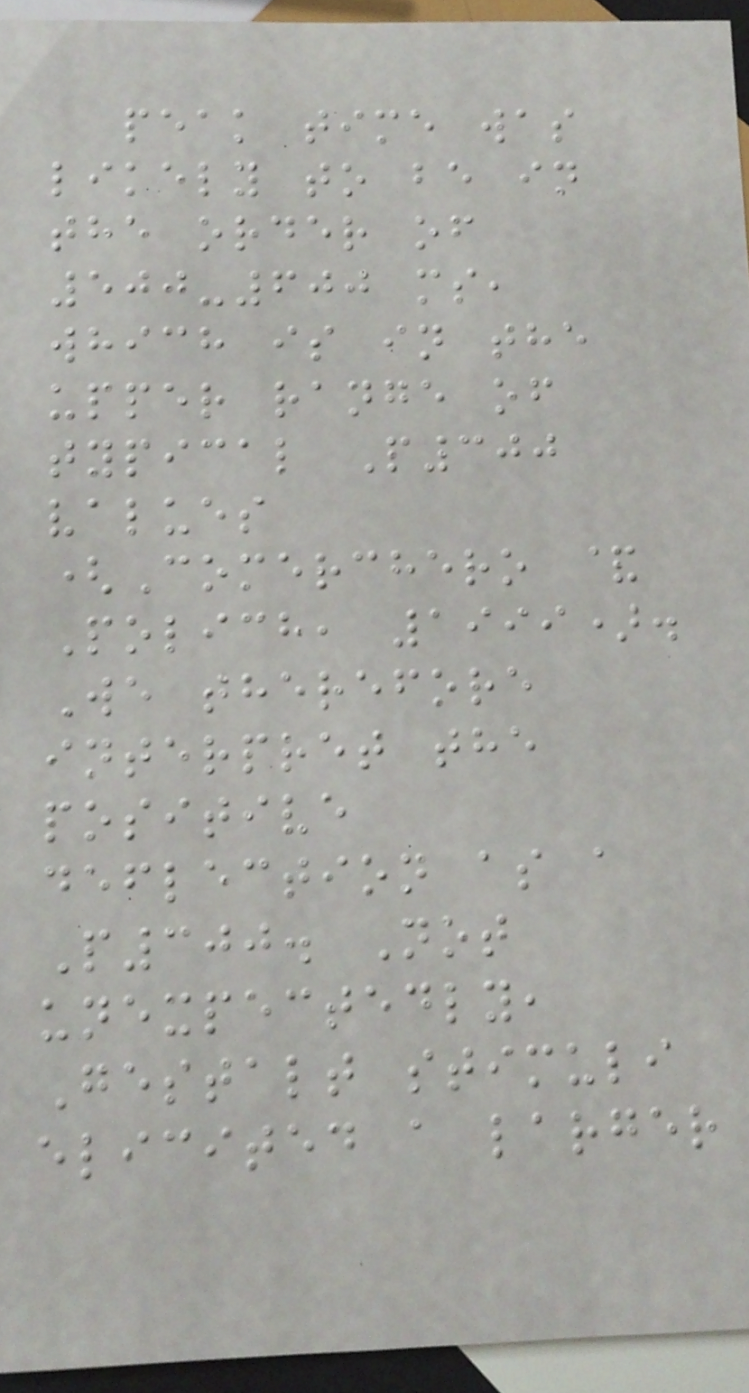peak time was
likely to be in
the order of
500-600 ms,
which is in the
upper range of
typical P300
values
(Comerchero &
Polich, 1999).
We therefore
interpret the
positive
deflection as a
P300. Not
unexpectedly,
Gestalt stimuli
elicited a larger
